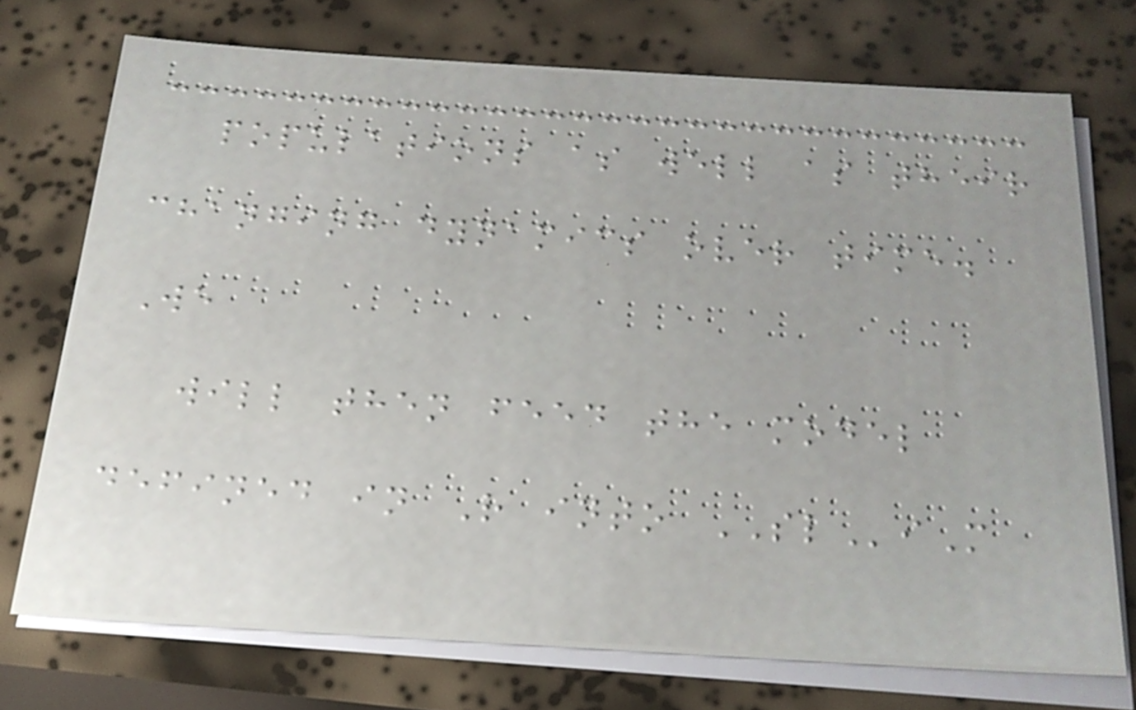populations as well as their
changing dynamics over time.
We
will then feed the model
defined in R into SLiM
